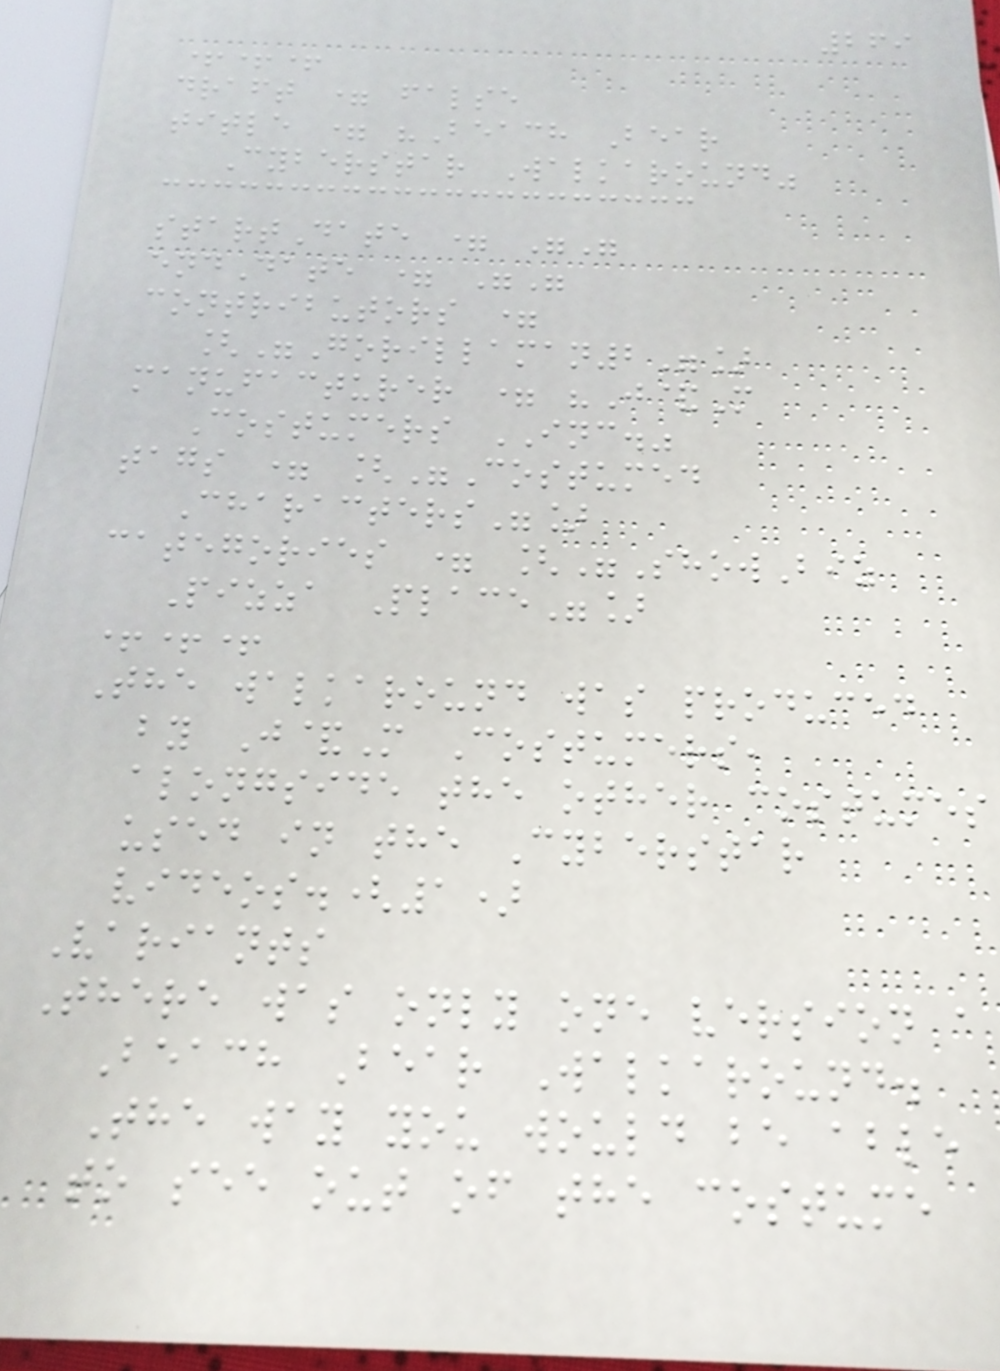269
+++
draft = false
title = "Beach Bear
Cyberstar Walkaround"
startDate = ""
endDate = ""
contributors =
["Gorillaman2"]
manufacturer = "J&M
Costumers INC."
tags = ["Costumed
Characters"]
categories = ["ShowBiz
Pizza Place"]
+++
The walkaround was produced
by J&M Costumers,
alongside the other costumes
used in the Cyberstar
videos.(1)
Variants
There was only one version a
Beach Bear Walkaround.
The way you would be able
to see out of the costume
